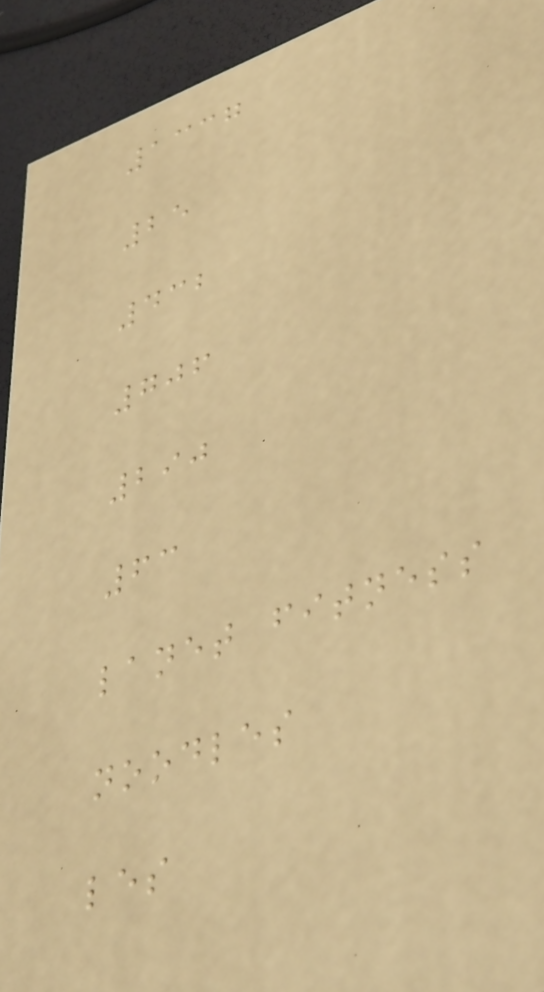1337
25
432
706
290
63
lanet fitness
noodles
les
